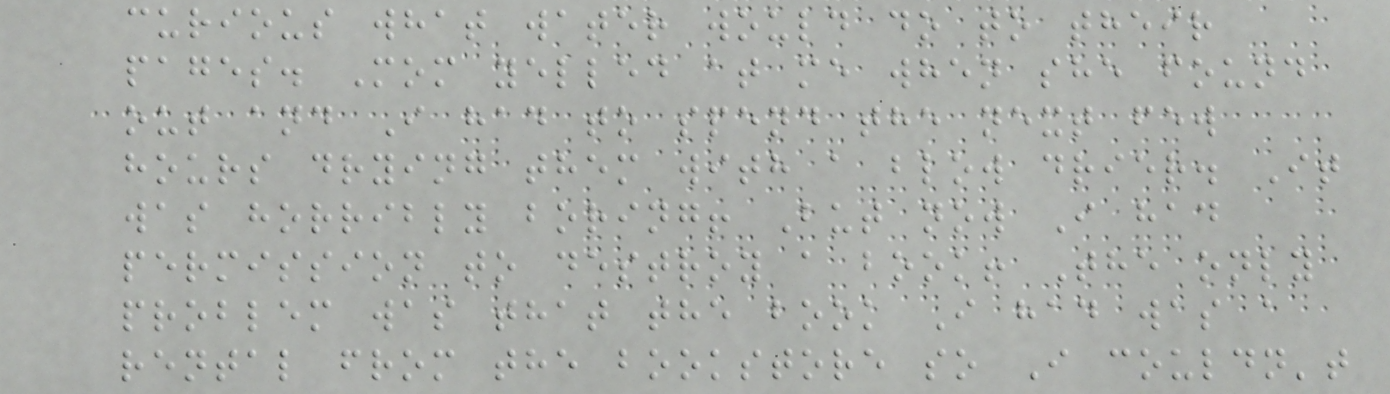curious what water would do to their
pages. Mom yelled at me when she found
out and I had to spend the next few
hours drying them with a blow drier. It
was horribly boring! But now I had
permission to destroy a book! The only
problem was that the book I had was a
rental from the bookstore so I couldn't
